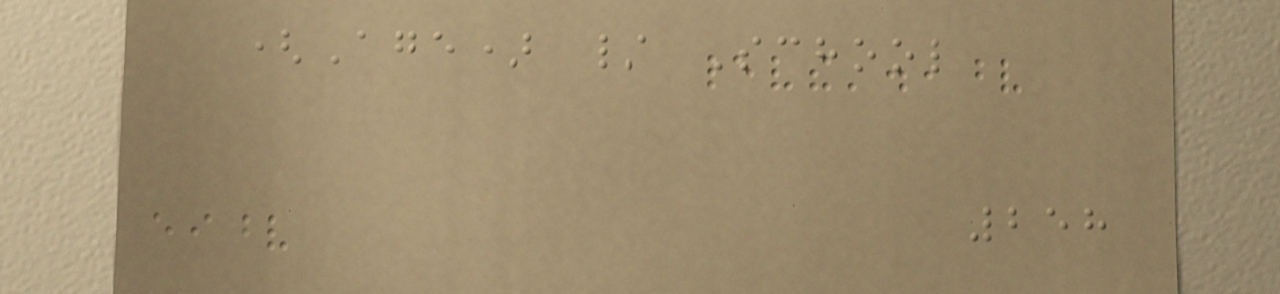(Age) / School
258
